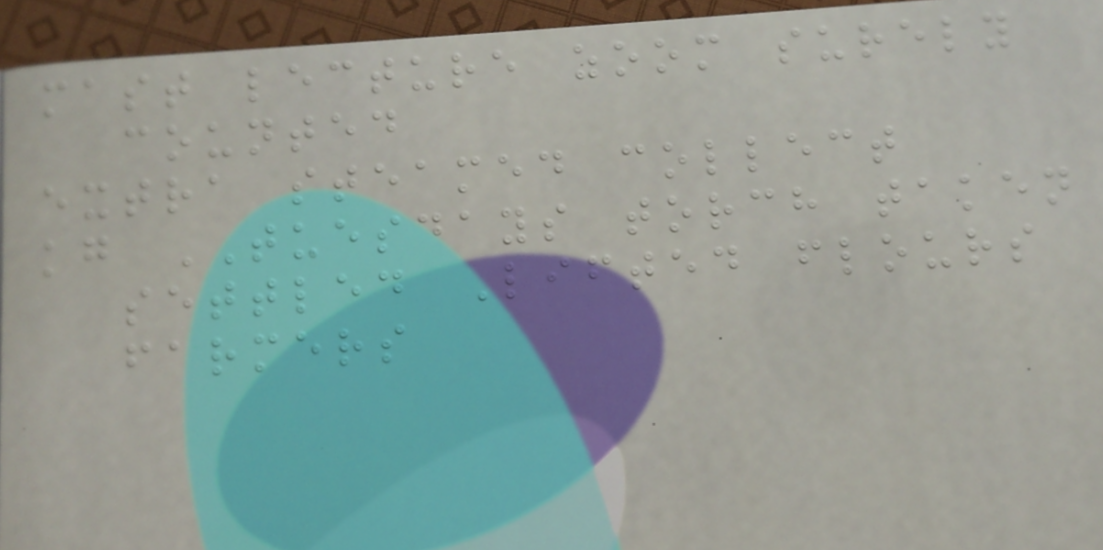mast lecture zoom surely
counted
extra steamed collect
kg TUESDAYS torch taken
settled Lifted flours
farmers
